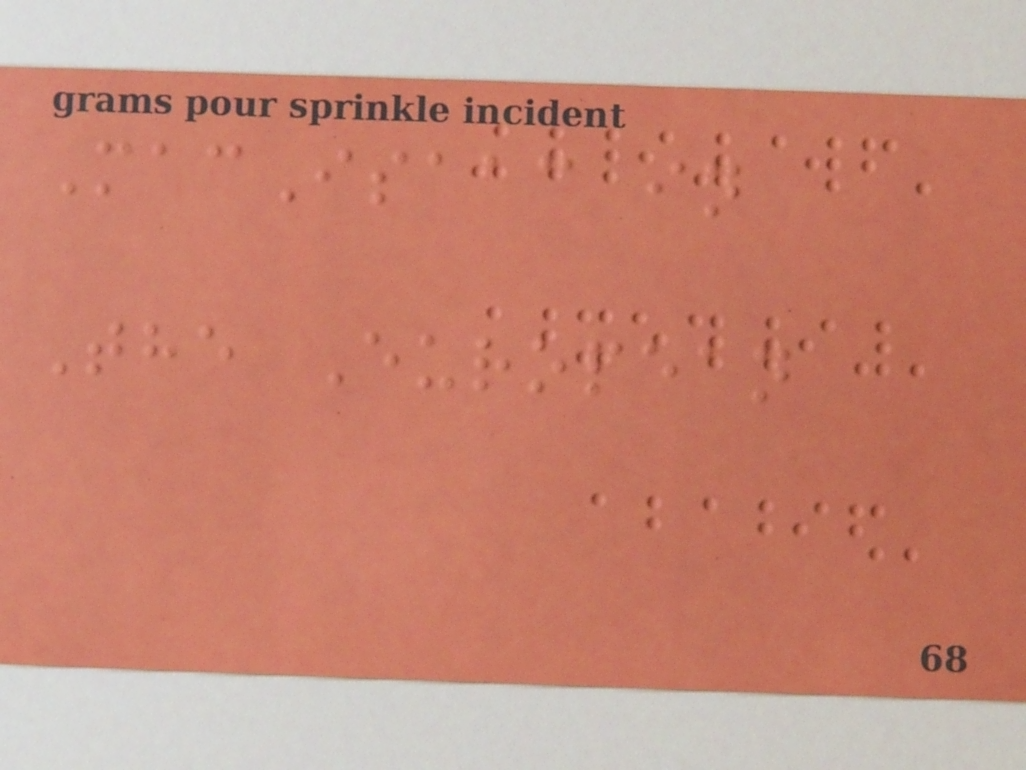MacIsaac in
The European
